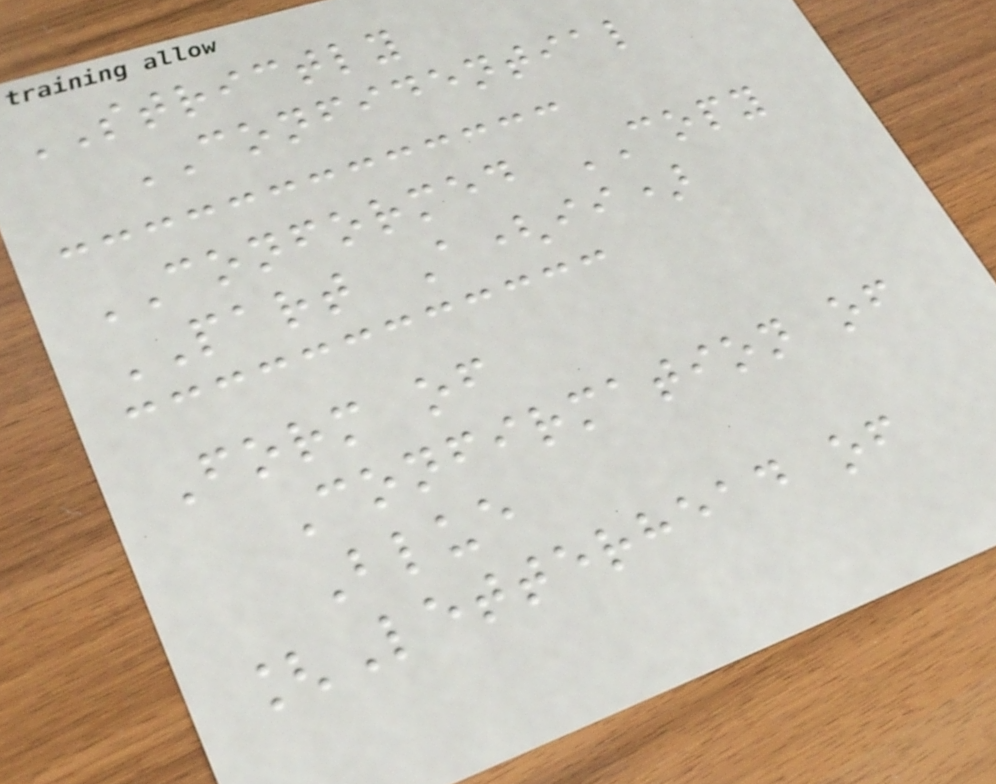STRICTLY
CONFIDENTIAL
CONFORMED COPY
PART A(ii)
Form of
Confirmation of
Blue
[Letterhead of
